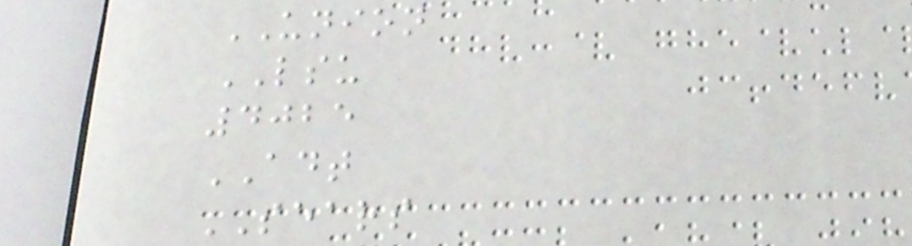UNION
LSU
4025
ADT
SEARS
